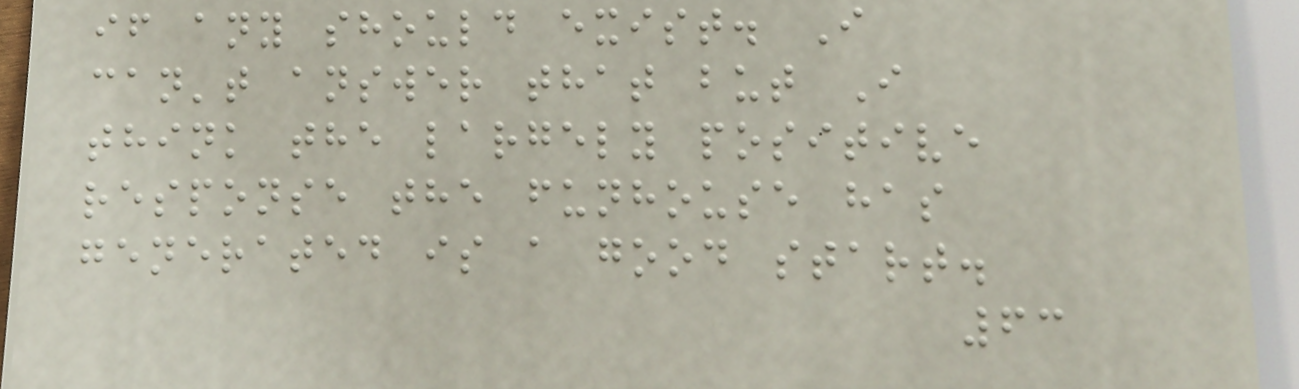if any should exist. I
can't answer that but I
think the largely positive
response the funhouse has
generated is a good start.
63
